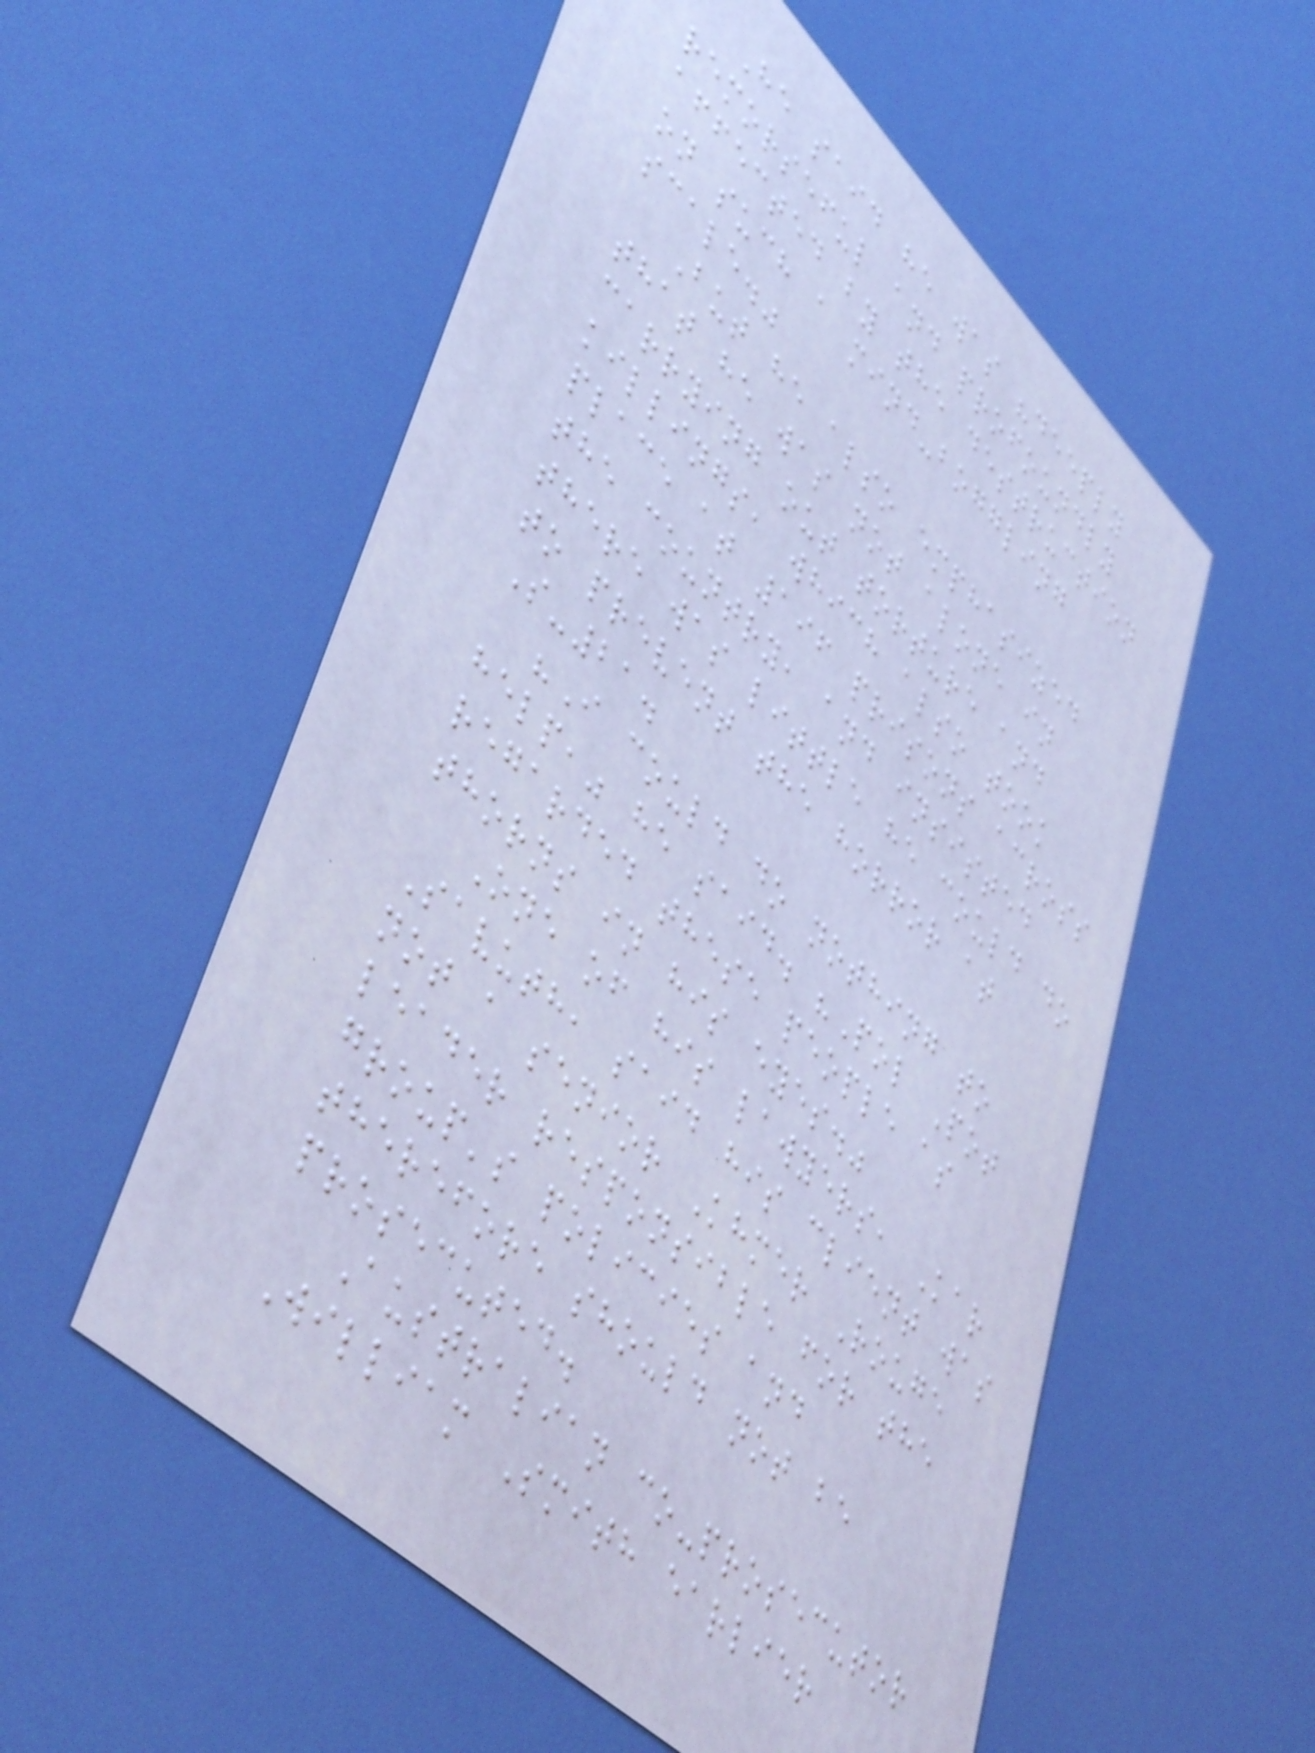He said he was "deeply
remorseful and profoundly
affected by the destruction
on such a mind-boggling
scale."
But he also emphasized
that he was not alone in
carrying out torture and
killings, which also took
place at 196 prisons across
the country, and insisted
there was little he could do
to prevent the horror at
S-21.
"I could do nothing to
help," he said. "Pol Pot
regarded these people as
thorns in his eyes."
One of his lawyers, Kar
Savuth, said his client was
not a senior Khmer Rouge
leader responsible for the
group's policies and
therefore should not be
prosecuted.
Australian co-prosecutor
William Smith earlier
